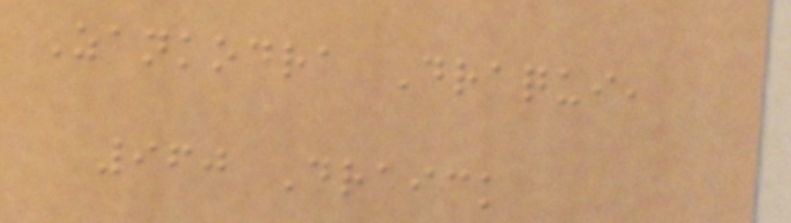Zankodra Draqui,
960 Draick
